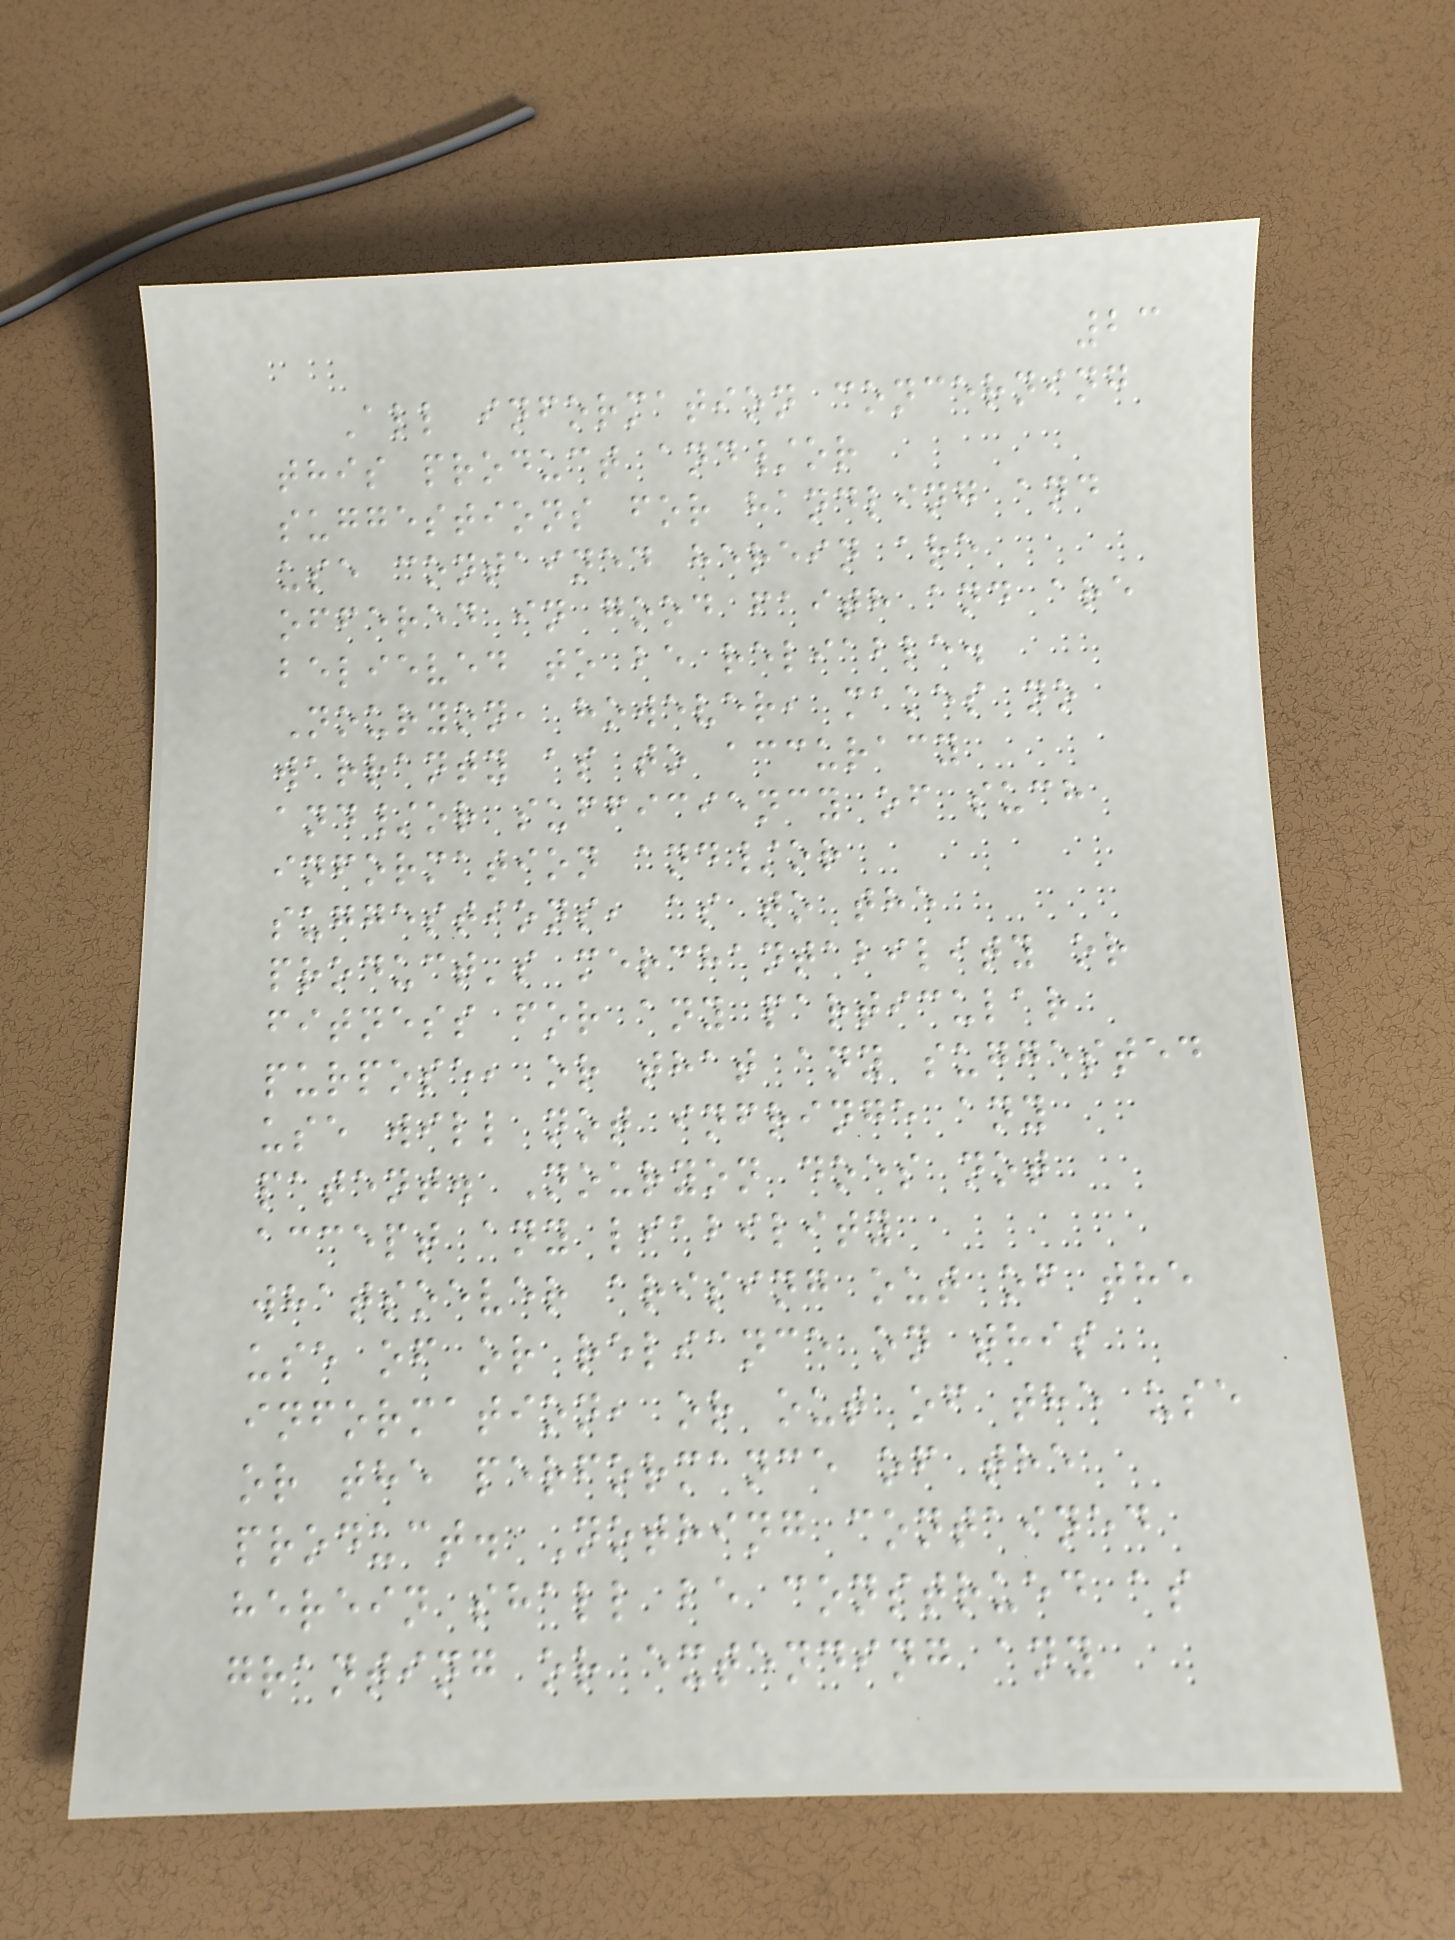23
All information concerning
this product and/or
suggestions for handling and
use contained herein are
offered in good faith and are
believed to be reliable.
Nouryon, however, makes no
warranty as to accuracy
and/or sufficiency of such
information and/or
suggestions, as to the
product's merchantability or
fitness for any particular
purpose, or that any suggested
use will not infringe any
patent. Nouryon does not
accept any liability
whatsoever arising out of the
use of or reliance on this
information, or out of the use
or the performance of the
product. Nothing contained
herein shall be construed as
granting or extending any
